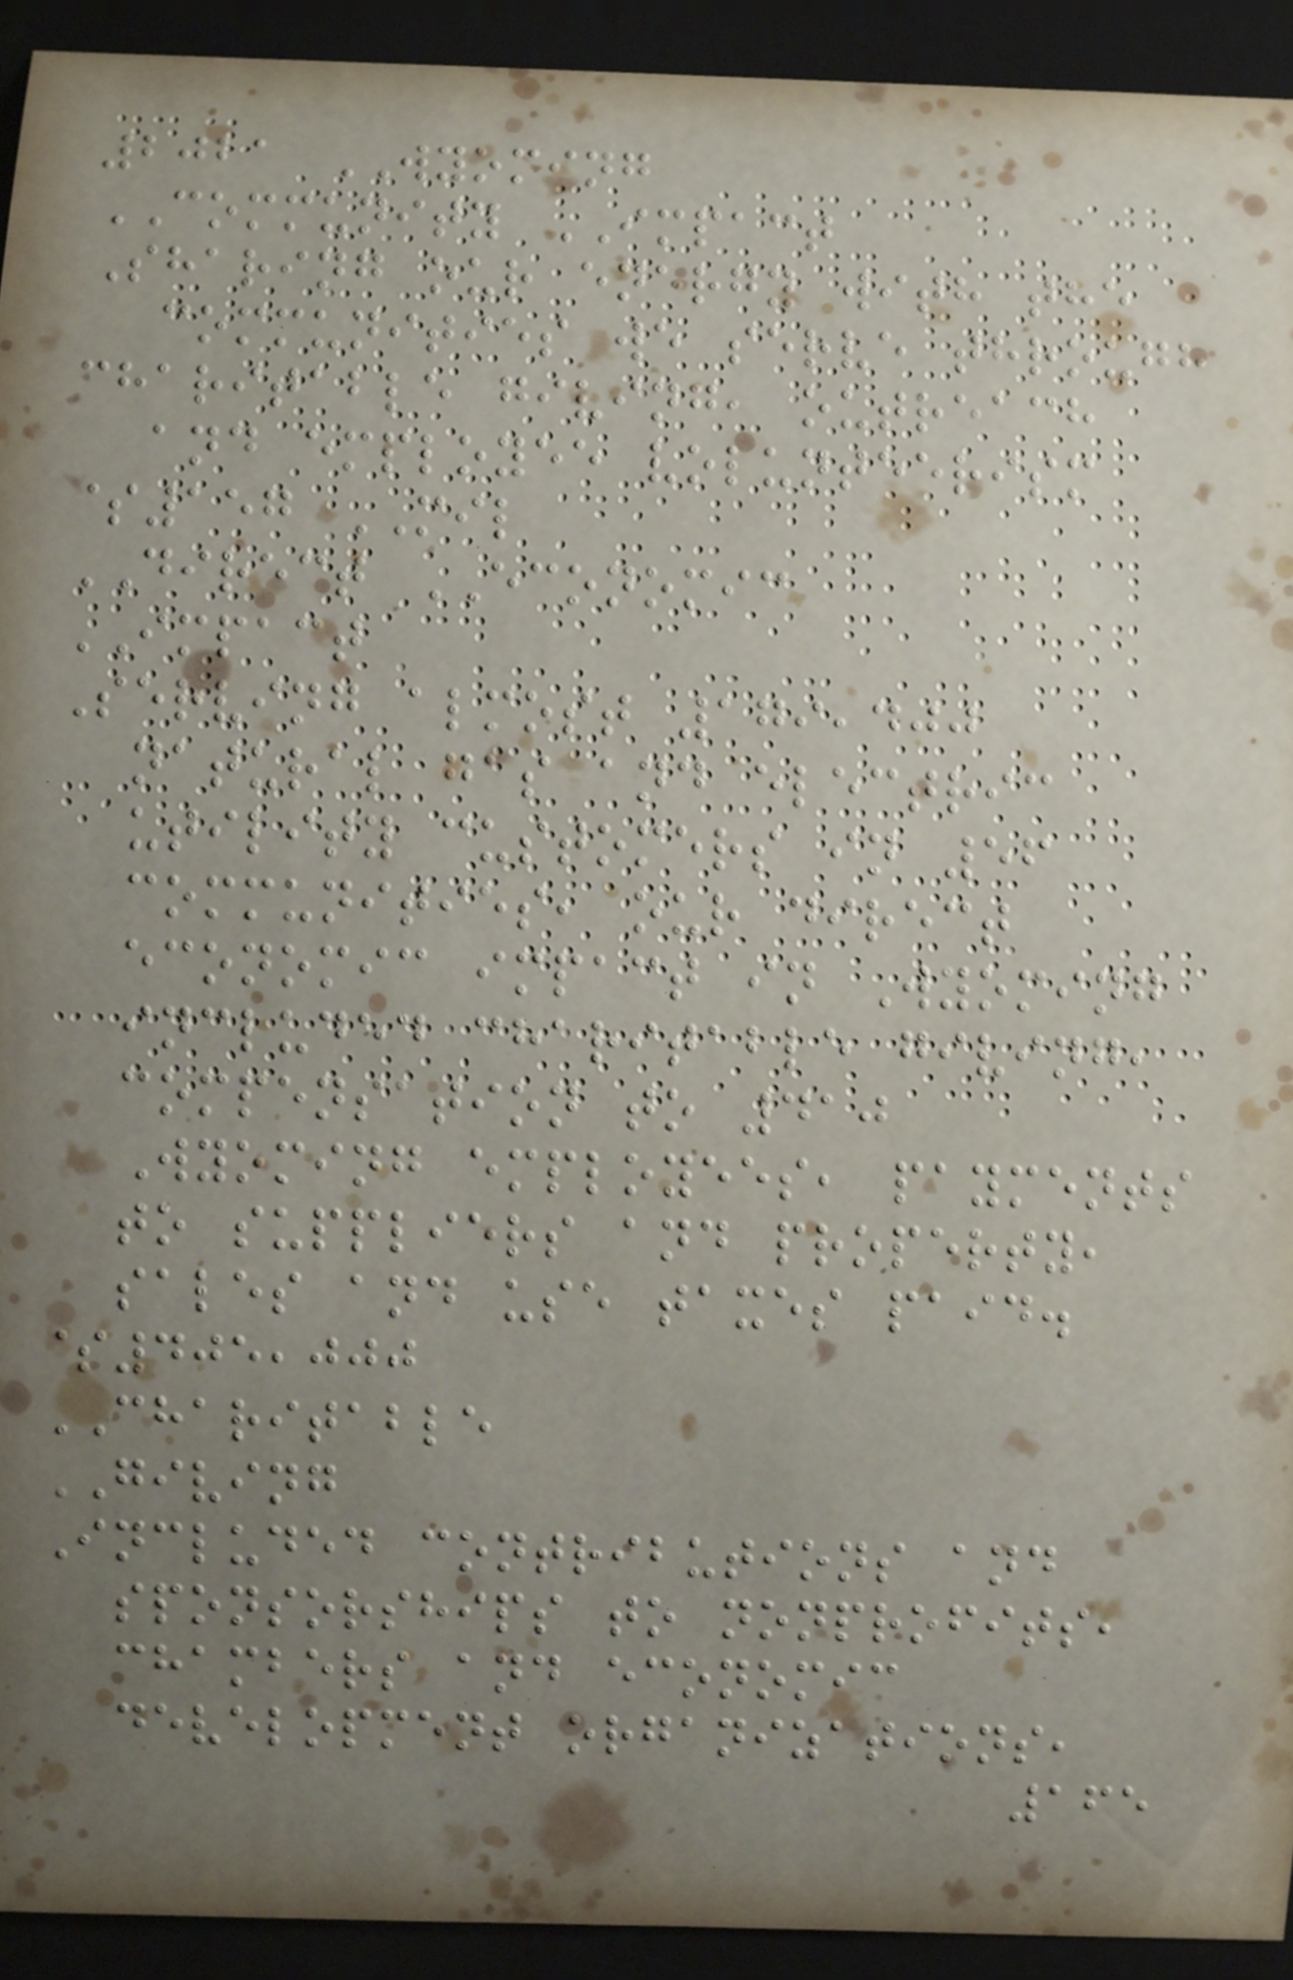2021 WYOMING
COMMUNITY IMPACT
Sharing our energy with the
communities we serve through
charitable giving, outreach
and employee volunteerism
$157 MIL
DIRECT ECONOMIC
IMPACT
Serving almost 179,400
natural gas and electric
utility customers in 56
communities, our direct
economic impact in Wyoming
included charitable giving,
compensation to 410
Wyoming employees, payments
to suppliers and property,
sales and use taxes paid.
$405,000
CHARITABLE
GIVING
Included contributions and
sponsorships to nonprofits,
chambers and economic
development organizations,
165
